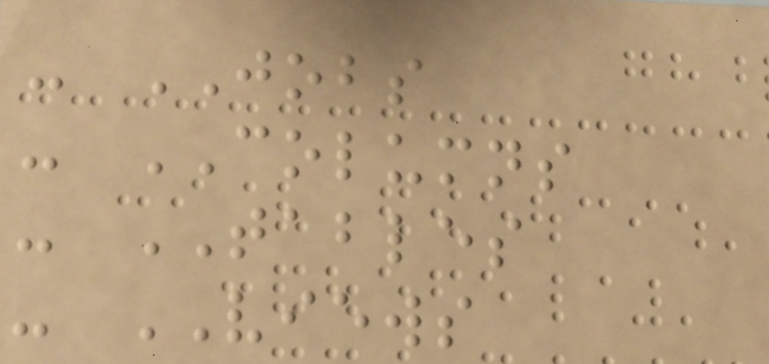- JOBS
- COLUMNS
- TABLES
- VIEWS
